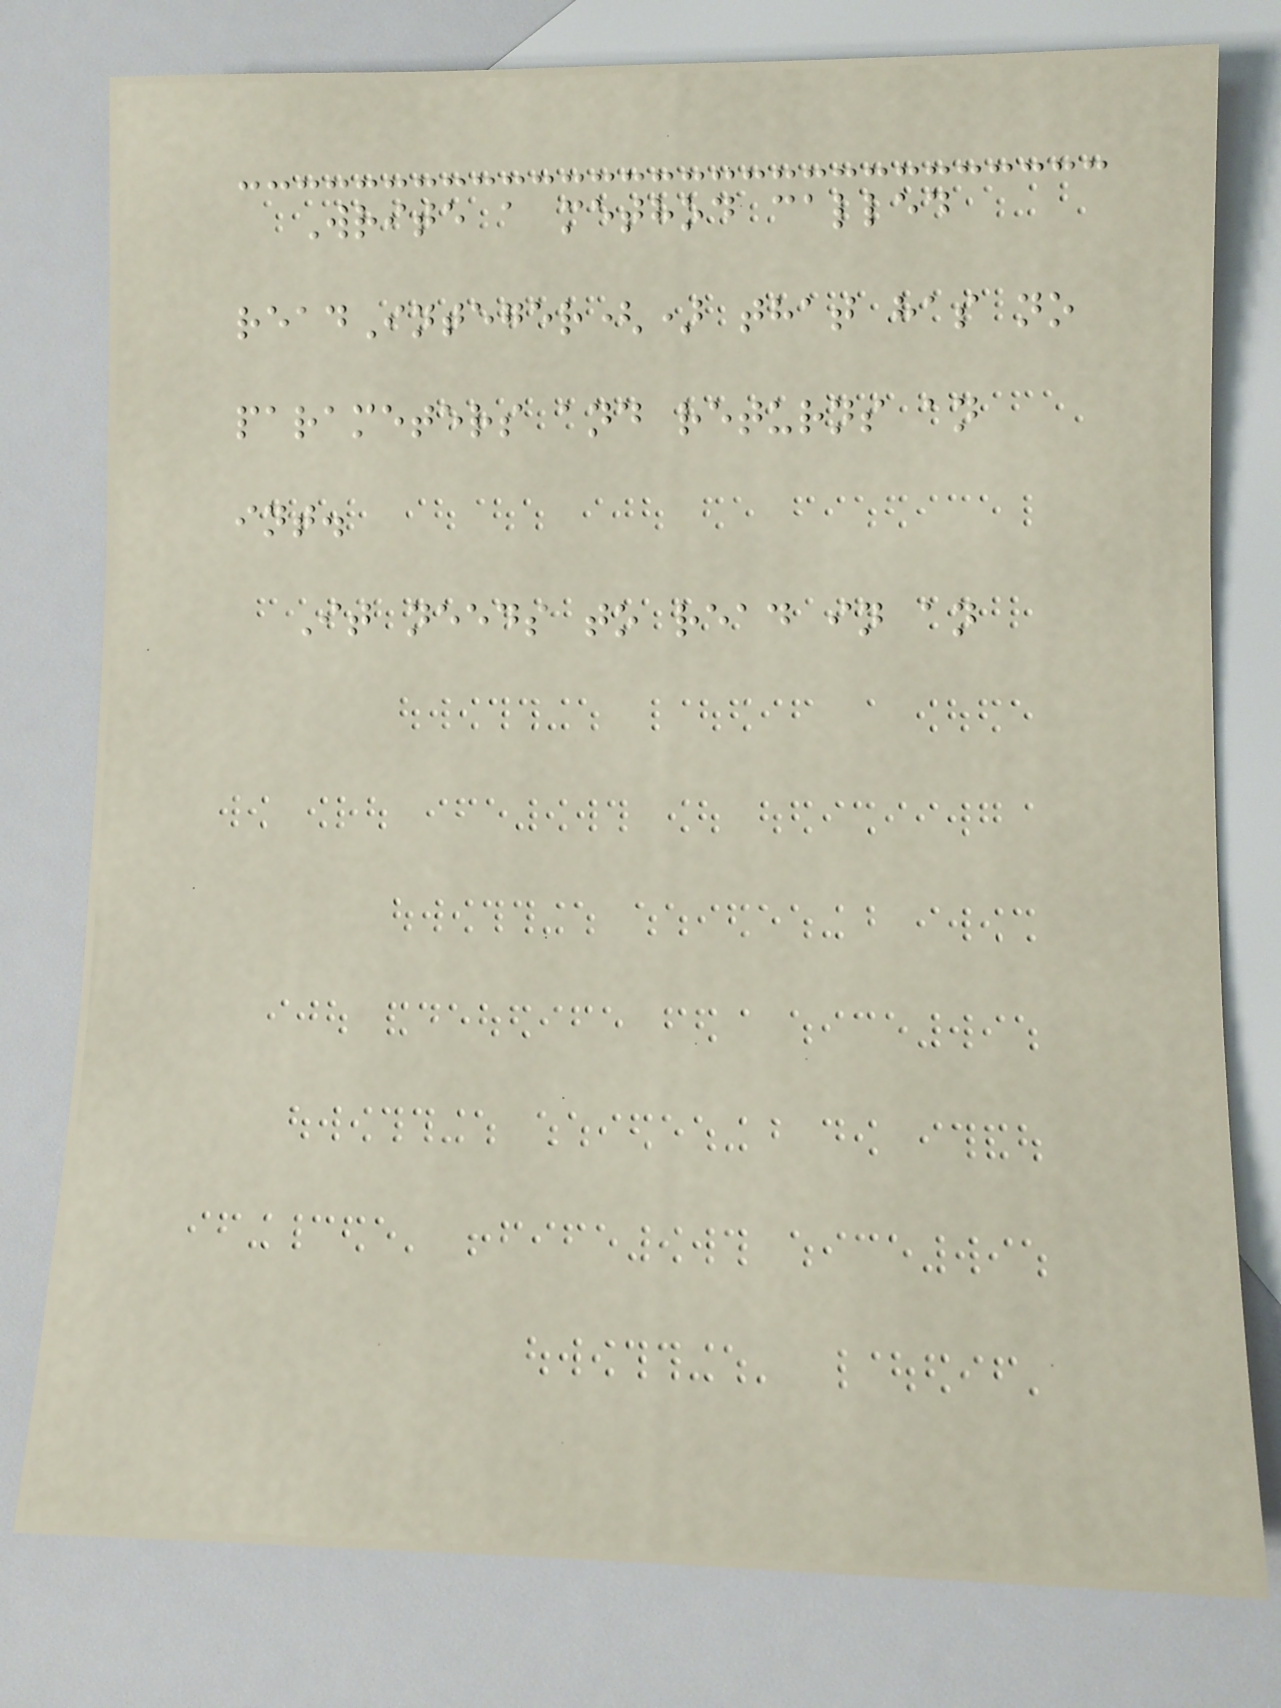Write a method called
readInteger() that has no
parameters and returns an
int.
It needs to read in an
